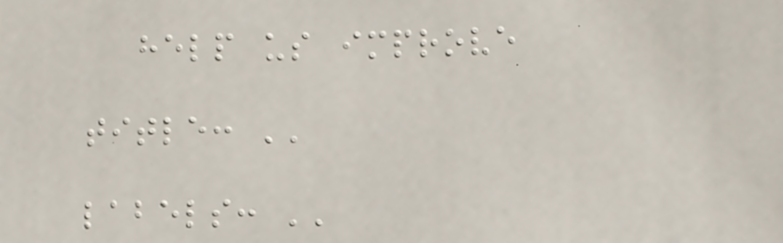help us improve
title: ''
labels: ''
